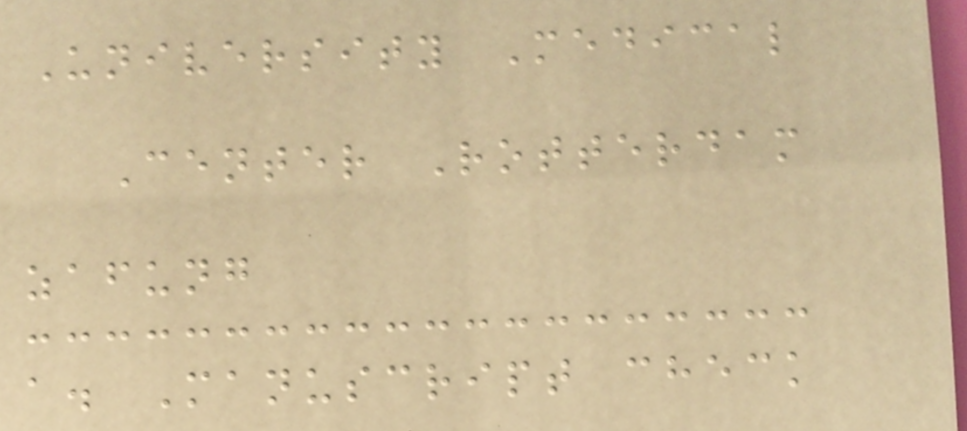University Medical
Center Rotterdam
zafung
a. Manuscript check
